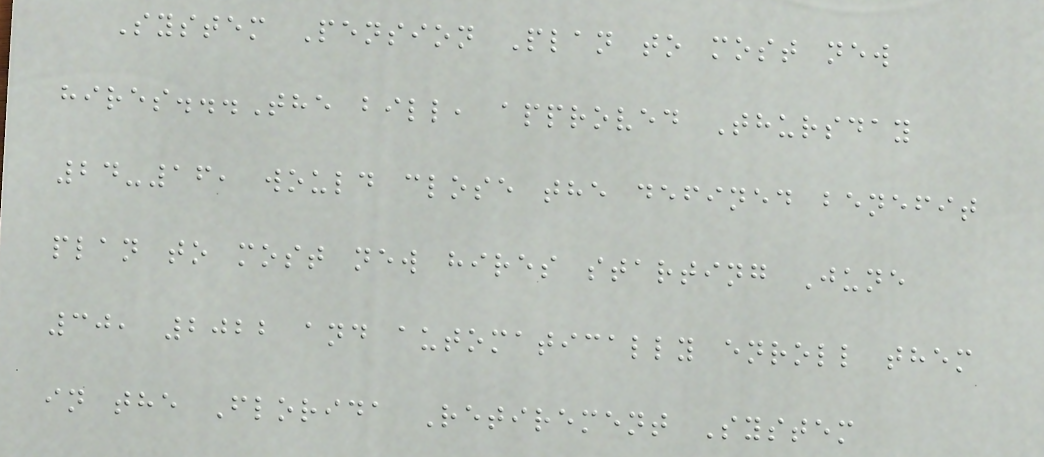System Pension Plan to most new
hires...The bill, approved Thursday
24-16, would close the defined benefit
plan to most new hires starting June
30, 2022 and automatically enroll them
in the Florida Retirement System
